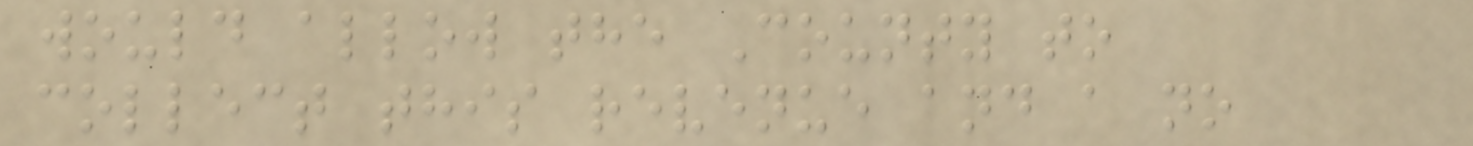would allow the County to
collect this revenue and a no
